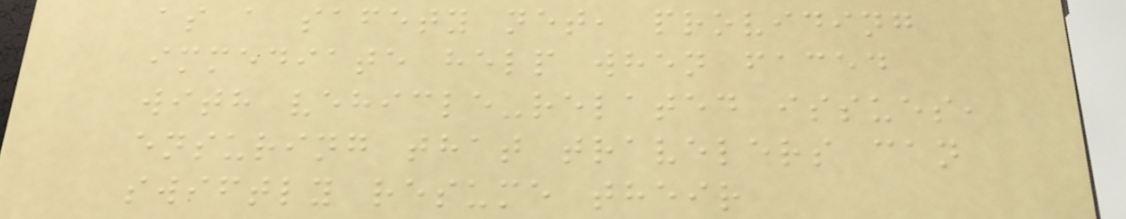as a safety net, providing
immediate help when faced
with vehicle-related issues,
ensuring that travelers can
swiftly resume their
